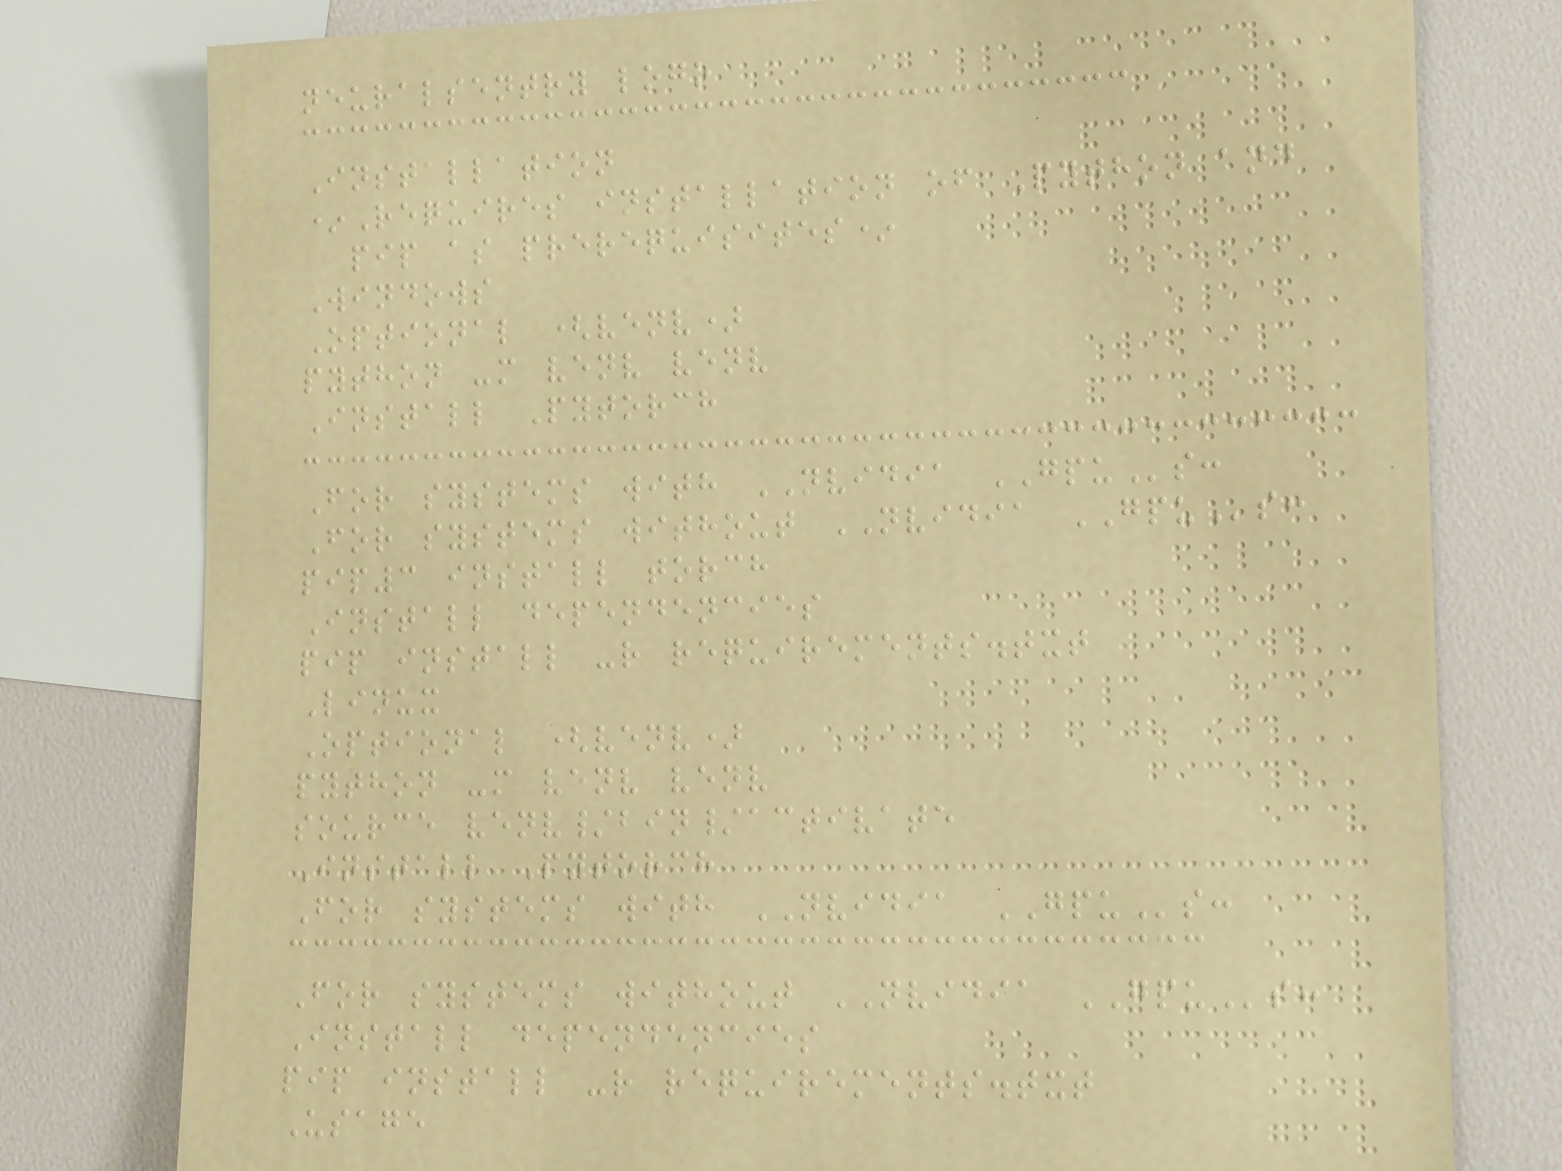neuralsentry logo
Installation
*Requires installation of Python and
pip as prerequisites*
Windows
Optional (venv)
python -m venv venv
Install Pytorch
For systems with NVIDIA GPUs:
For systems without NVIDIA GPUs:
pip3 install torch
Install dependencies
pip install -r requirements.txt
Linux
Optional (venv)
python -m venv venv
source venv/bin/activate
Install Pytorch
For systems with NVIDIA GPUs:
For systems without NVIDIA GPUs:
Install dependencies
pip install -r requirements.txt
Usage
